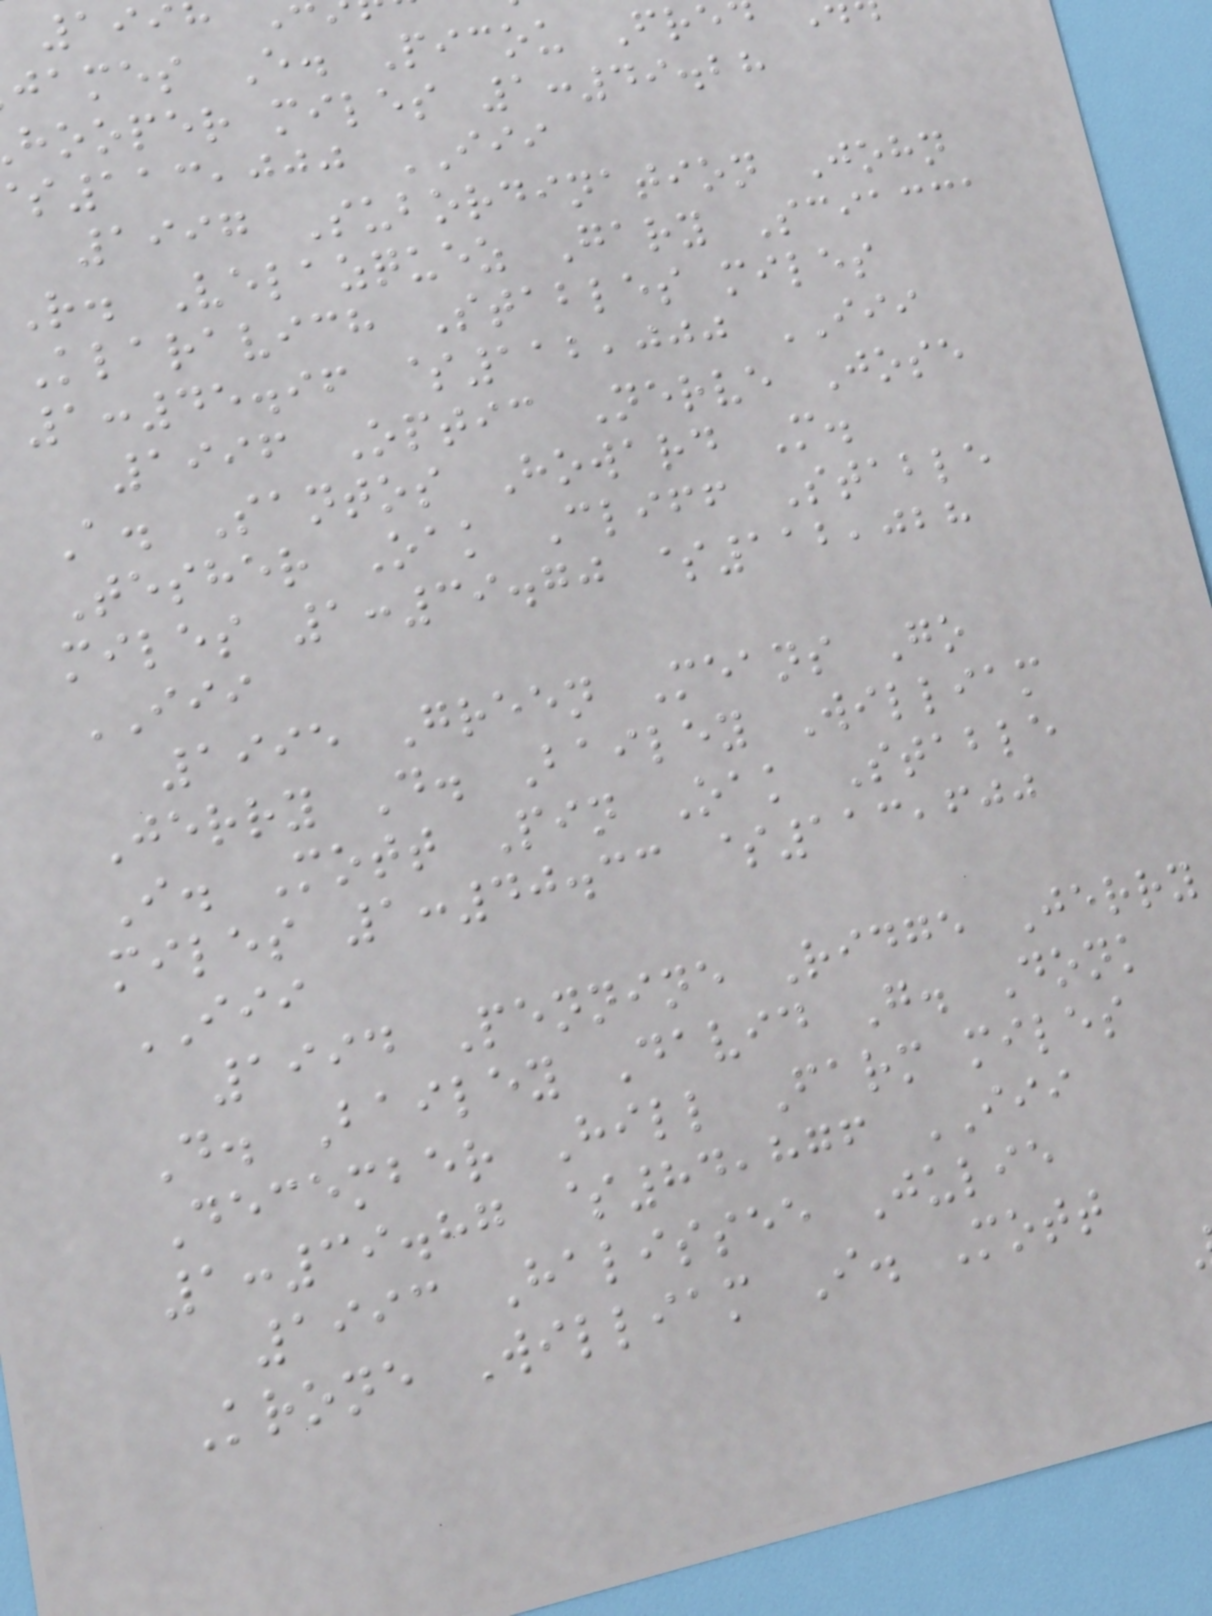james E. Picou Fre
hooper miles 1:49.28
113,000 III
1997 Subordination John
R. Velazquez Gary Sciacca
Klaravich Stables miles
1:45.96 $112,000 III
1996 Optic Nerve Jose
A. Santos Howard M.
Tesher Oak Cliff Stable
miles 1:39.70 $112,028
III
1995 Green Means Go
Jerry D. Bailey William
I. Mott Pin Oak Stable
miles 1:40.33 $113,600
III
1994 Pennine Ridge Jerry
D. Bailey David G. Donk
December Hill Farm miles
1:39.87 $84,876 III
1993 Halissee Julie
Krone William I. Mott
